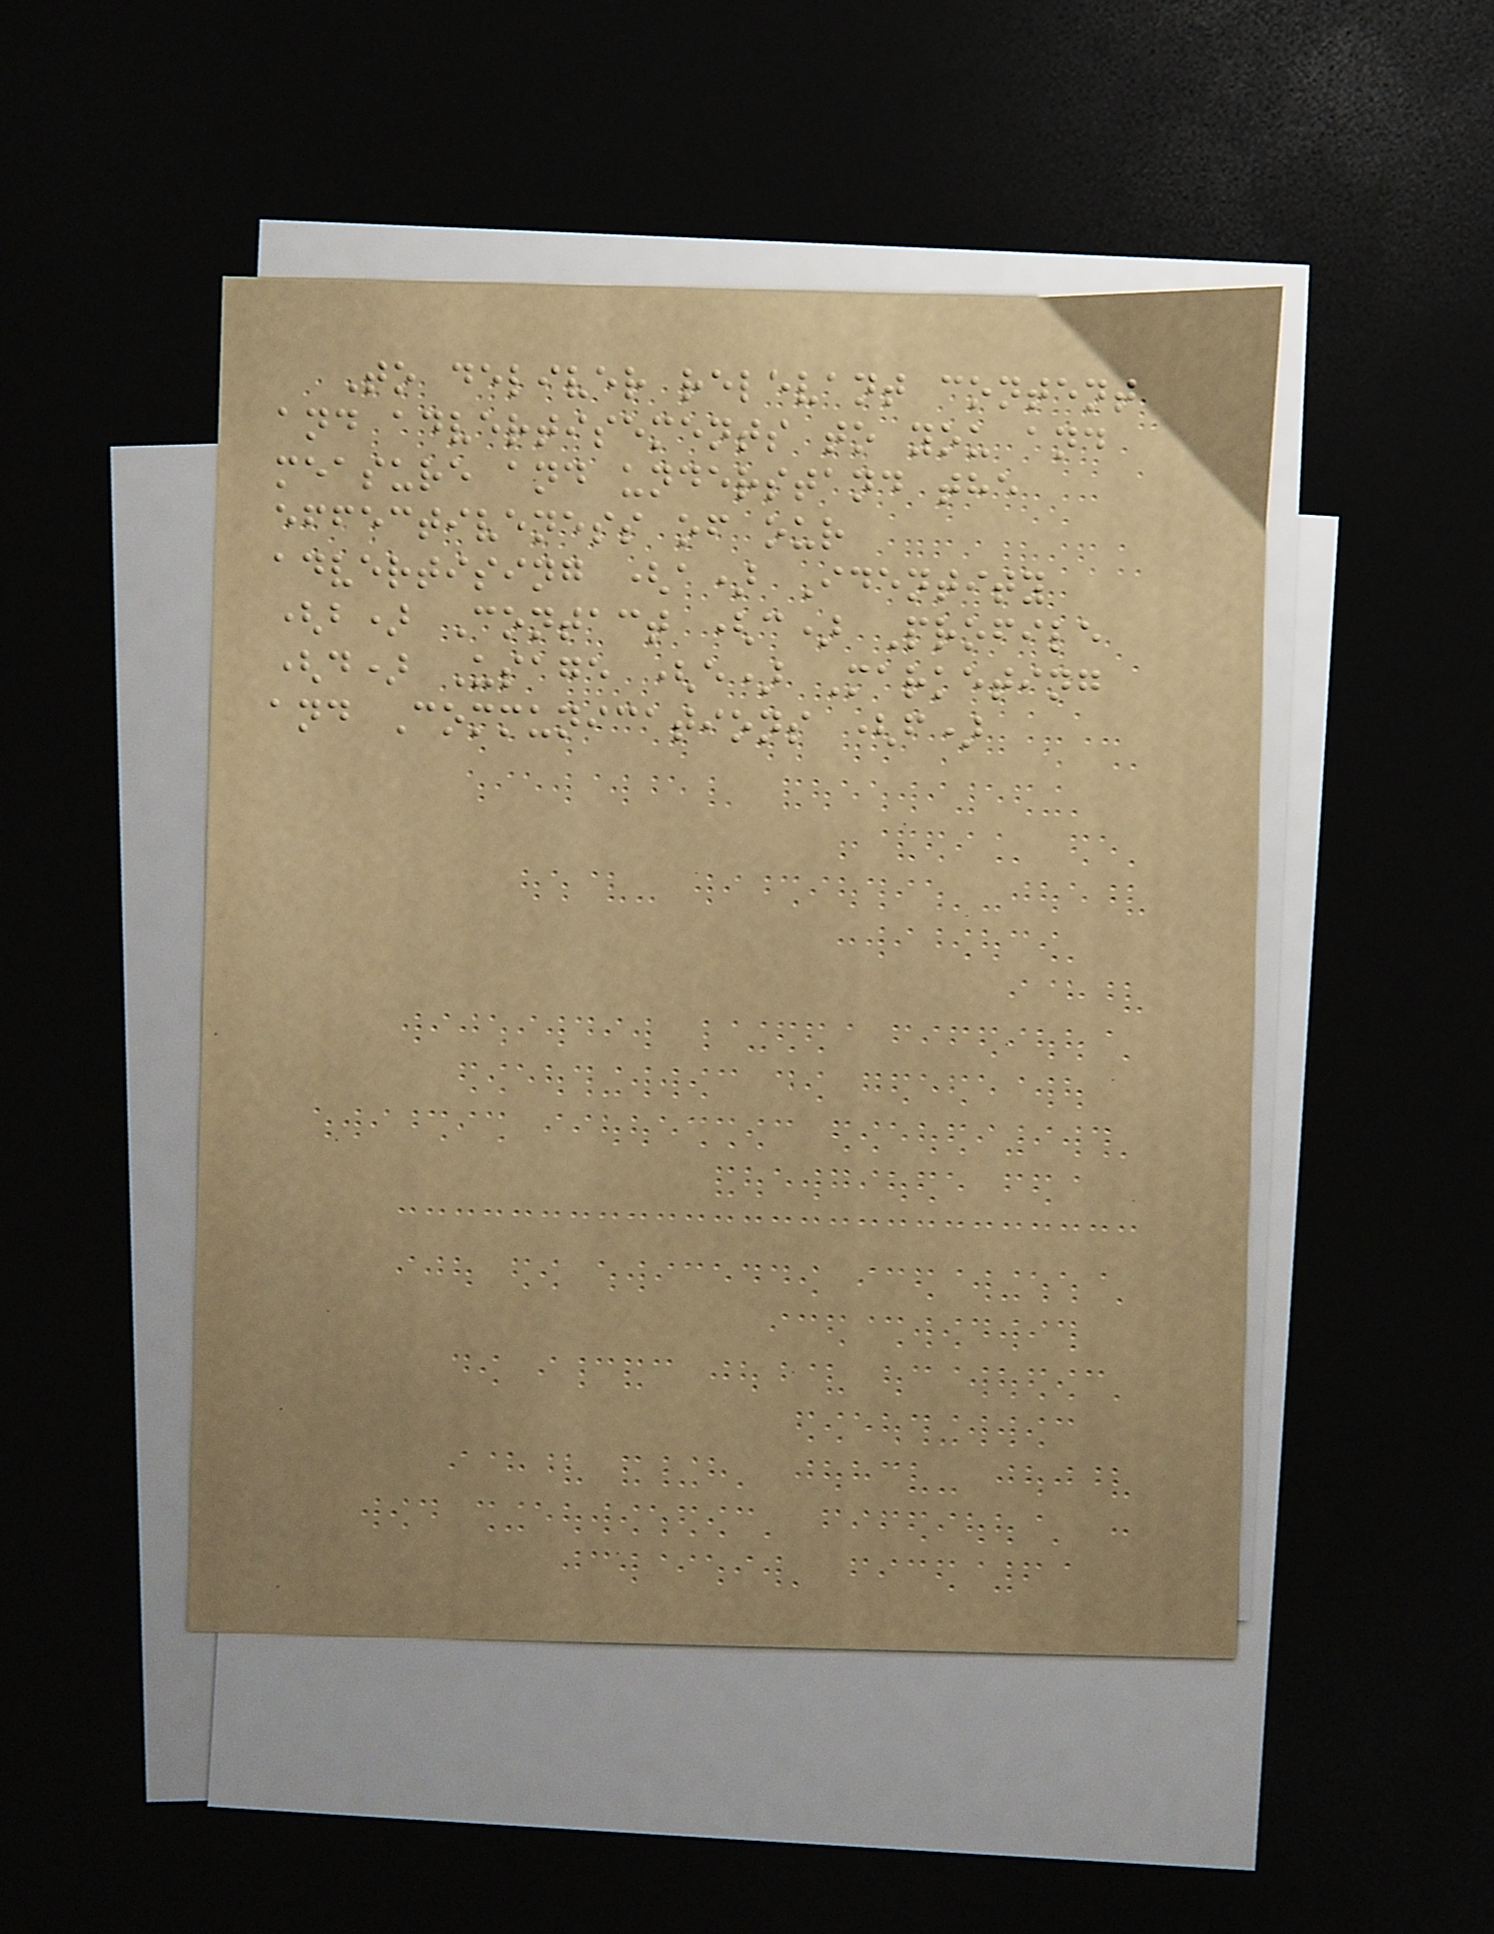To deliver relevant content
and advertisements to you and
measure and understand the
effectiveness of our
advertising (a) Identity
(b) Contact (c) Profile
(d) Usage (e) Marketing
and Communications (f)
